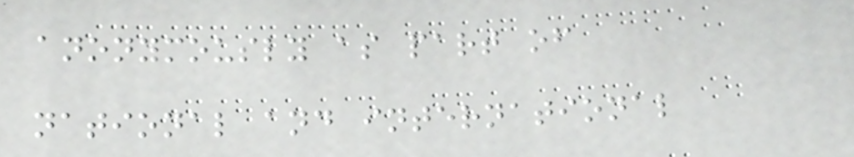anonymously as part of
national and international
